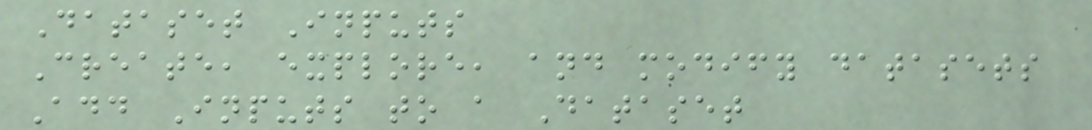Dataset Inputs
Create, explore, and modify datasets
Add Inputs to a Dataset
